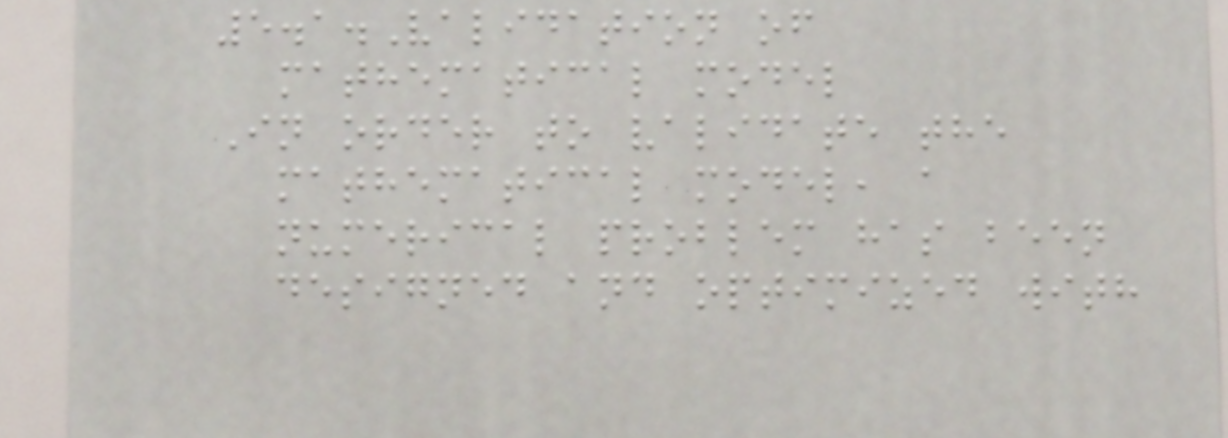5.1.Validation of
mathematical model
In order to validate the
mathematical model, a
numerical problem has been
designed and optimized with
